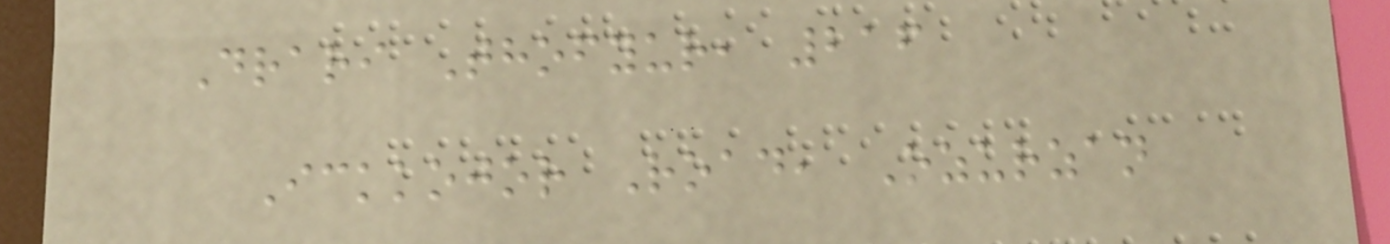Drari Thofyur, 216
Ickkojor Road, Ozurzan
